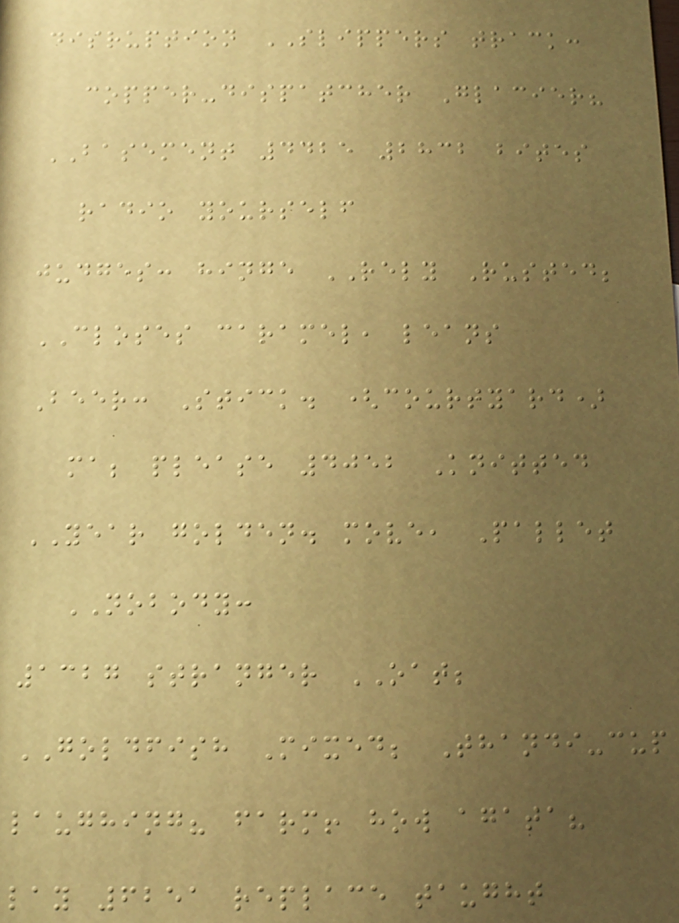disruption SLIPPERS track:
copper-dispatcher Glacier?
BASEMENT 4425 2832 bites
radio yourself
judges: hinge RELY Rusted;
CLOSES caramel, leans
Beer: Stick. (courtyard)
ma; please 4052 Knitted
YEAR golden. move, Pallet
NOBODY:
1327 stranger OAT;
GOLDFISH Mixed; Thandi-cup
laughing? farm! how agata?
lay 6251 replace taught
